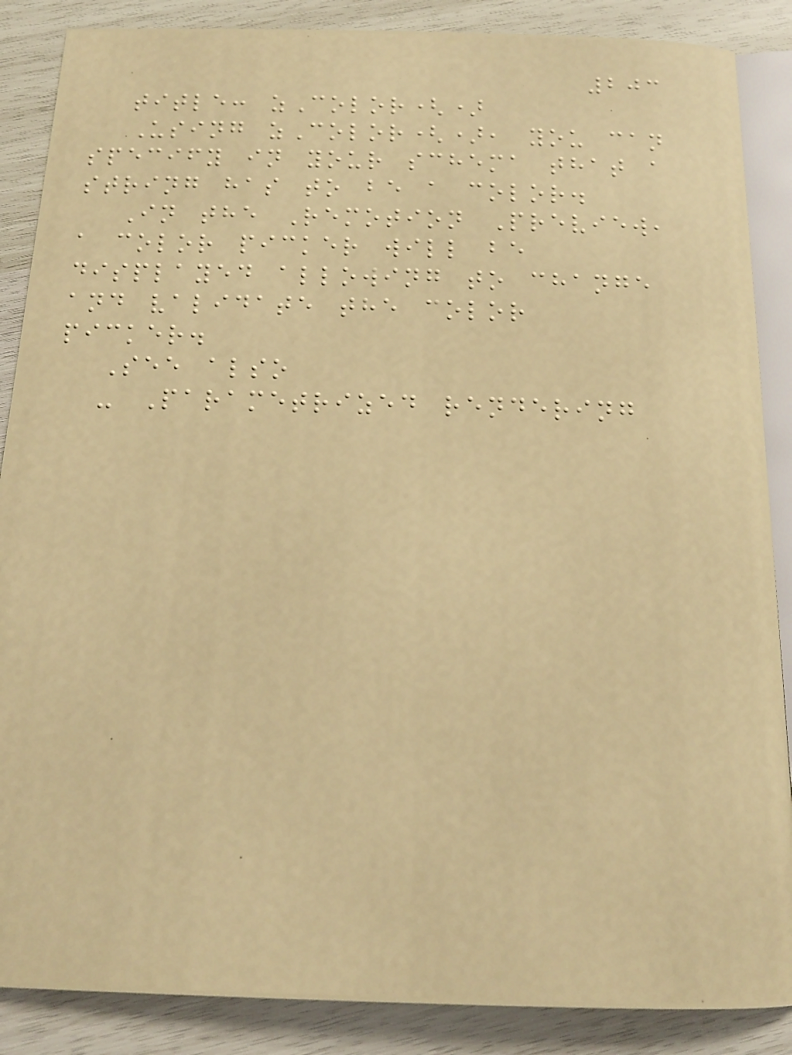203
title: zColor()
Using zColor(), you can
specify in your schema that a
string has to be a color.
In the Remotion Preview,
a color picker will be
displayed allowing to change
and validate the color
picker.
See also
- Parametrized rendering
